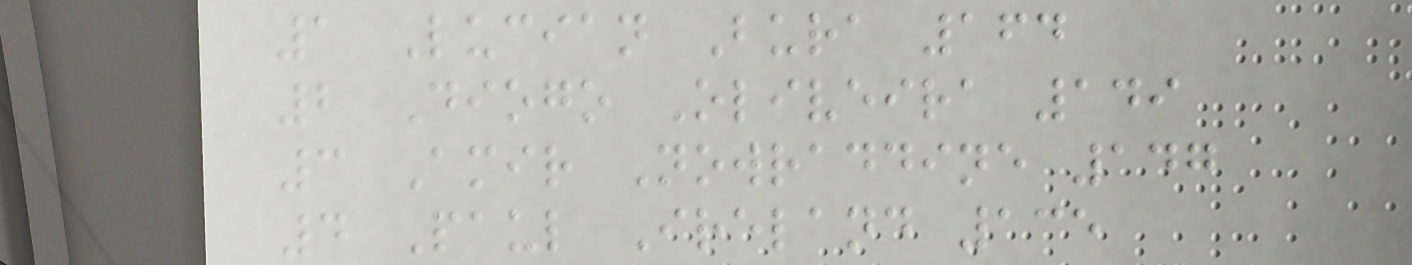1 Lucian Bura 164
2 Diogo Oliveira 149
3 Amir Nowraddine 147
4 Paul Ireland 135
